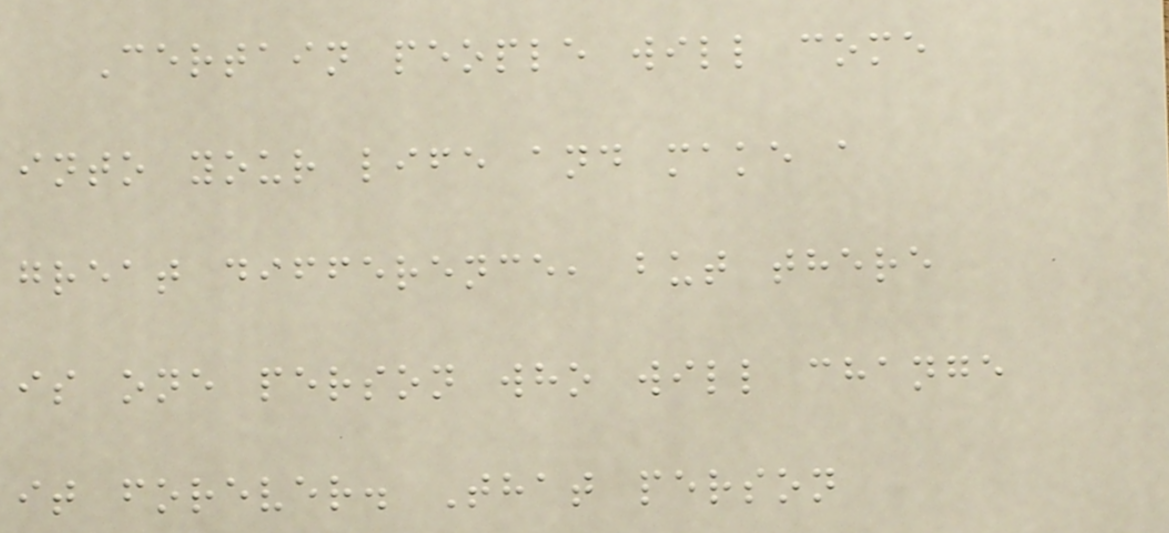Certain people will come
into your life and make a
great difference, but there
is one person who will change
it forever. That person
